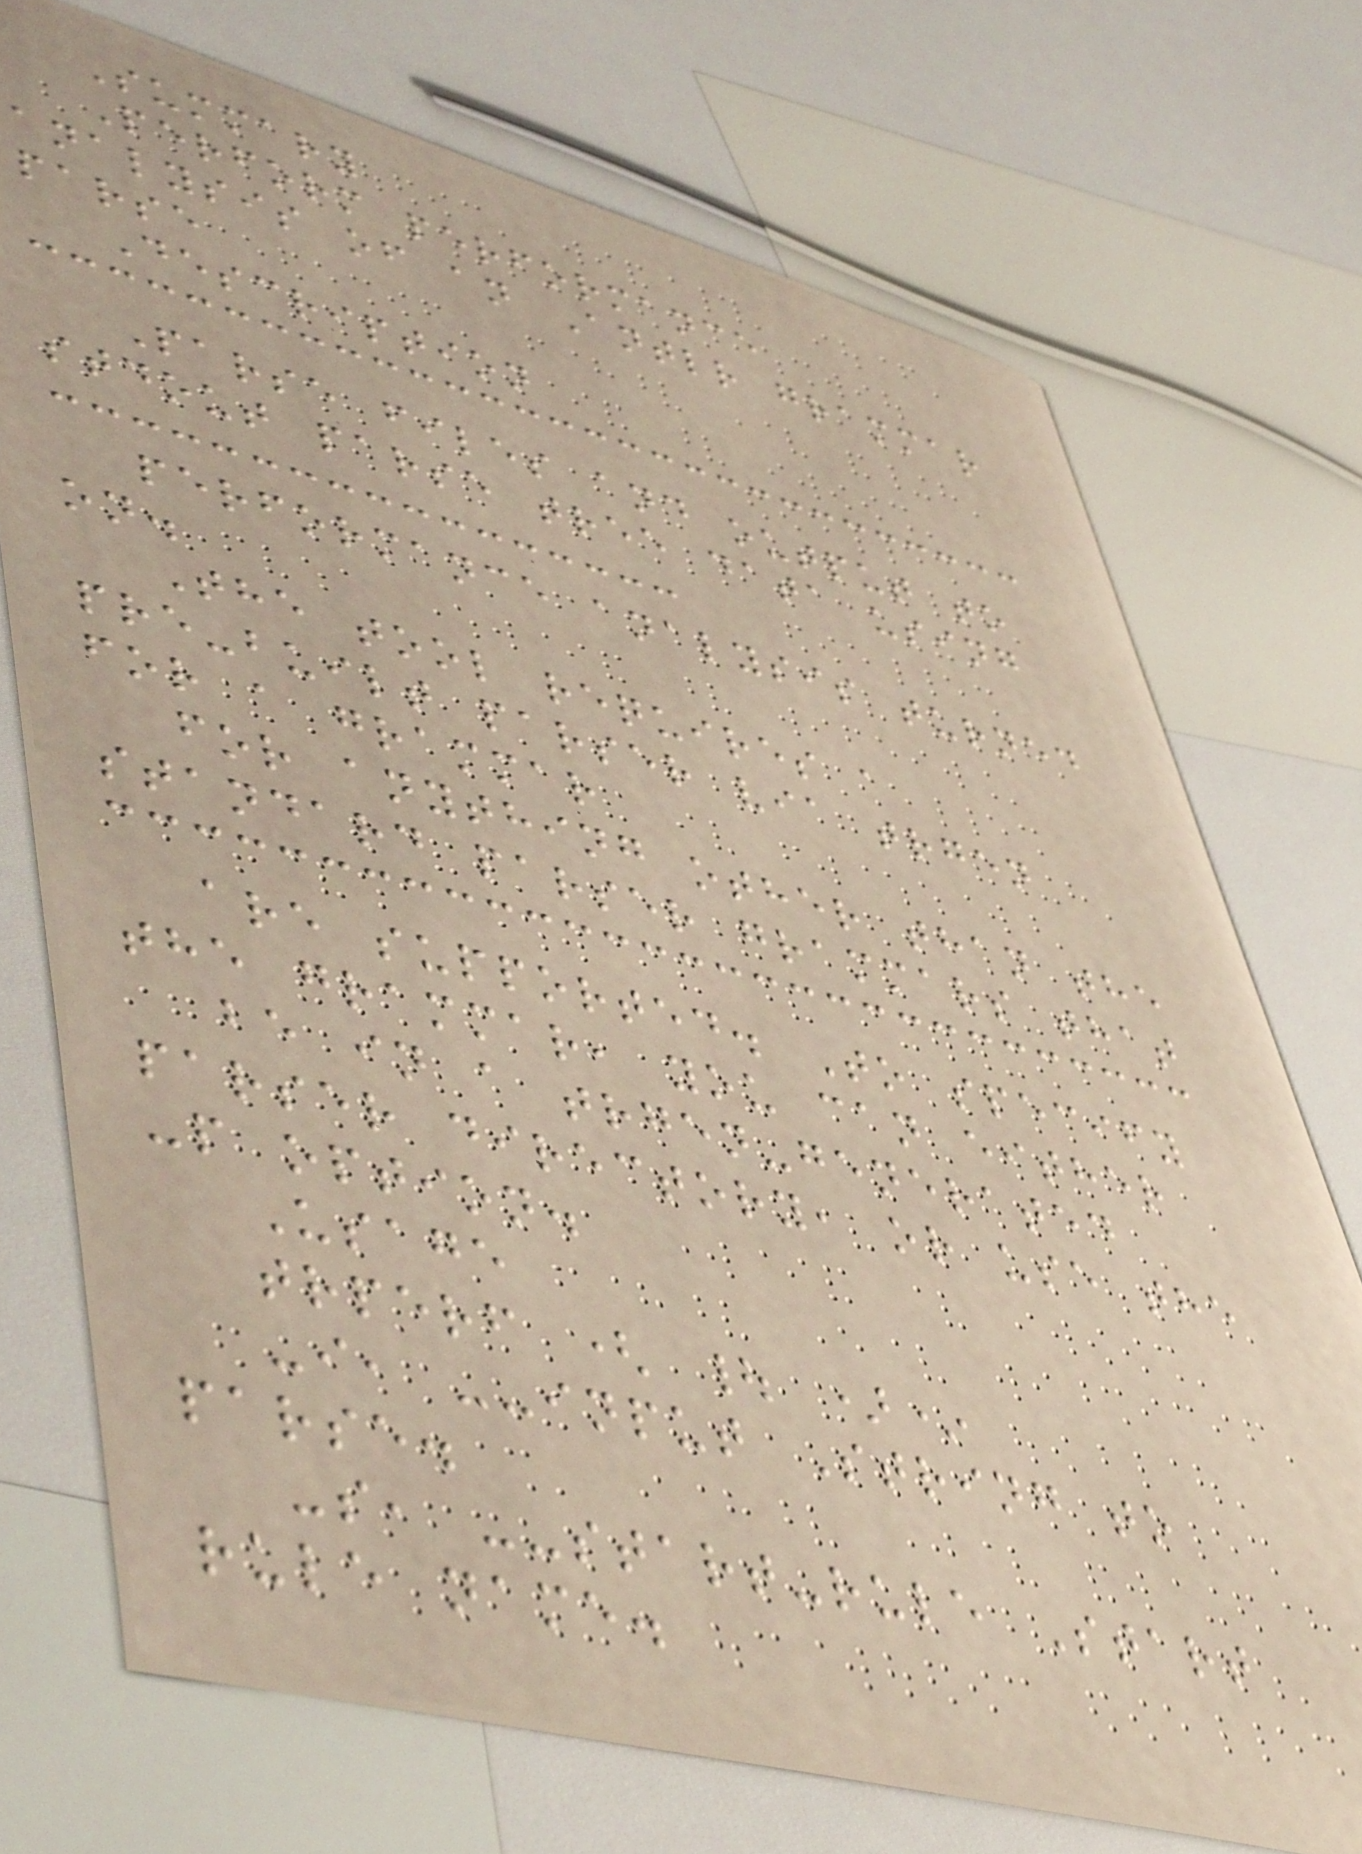Summary
Perform performance
analysis of an Antlr grammar
parse
Description
Parse files and output to
stdout parse tree data using
performance analysis turned
on.
The tool requires a
pre-built parser via trgen
for a grammar
for anything other than the
standard parser grammars that
are supported. To specify
the grammar, you can either
be in a trgen-generated
parser directory, or use the
-p option.
Usage
trperf ( | )*
-i, --input String to
parse.
-s, --start-rule Start
rule name.
